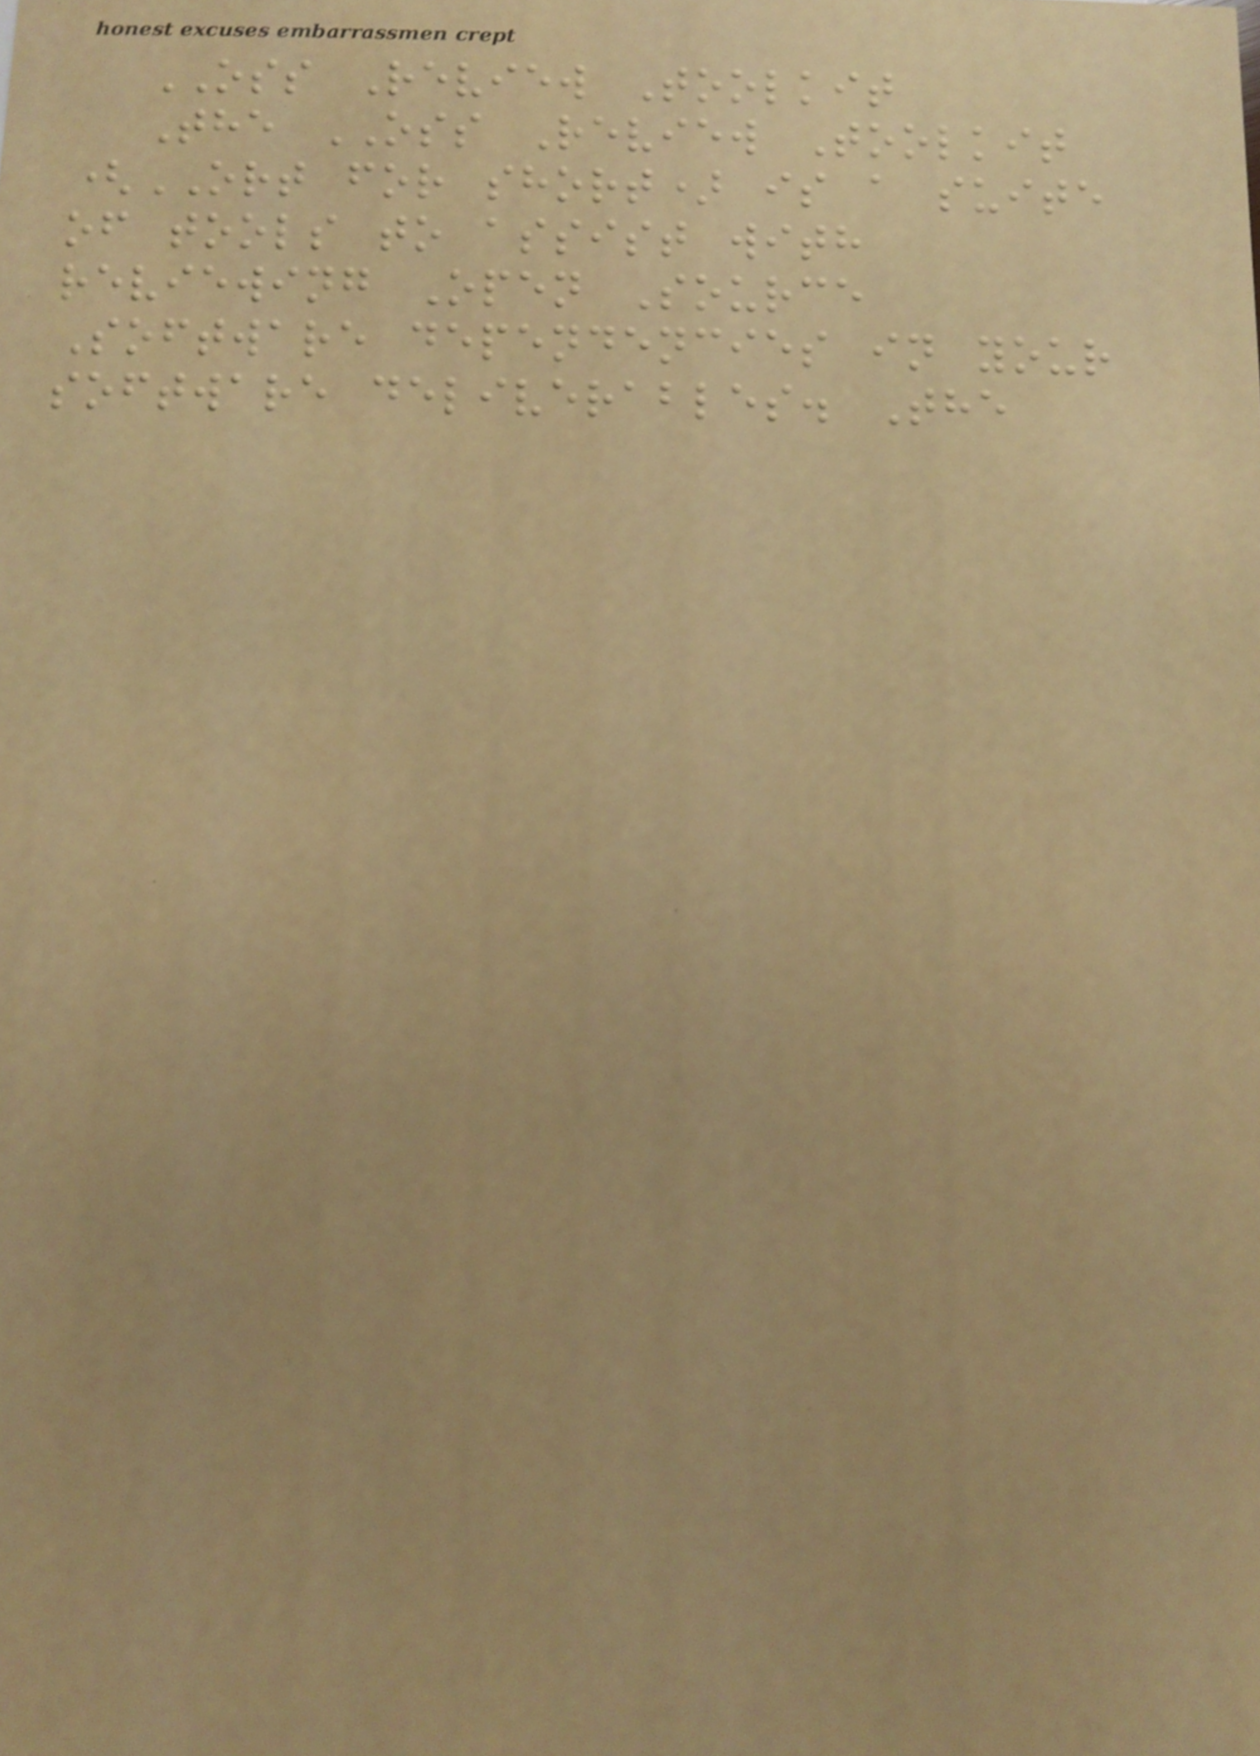OSS Review Toolkit
The OSS Review Toolkit
(ORT for short) is a suite
of tools to assist with
reviewing Open Source
Software dependencies in your
software deliverables. The
